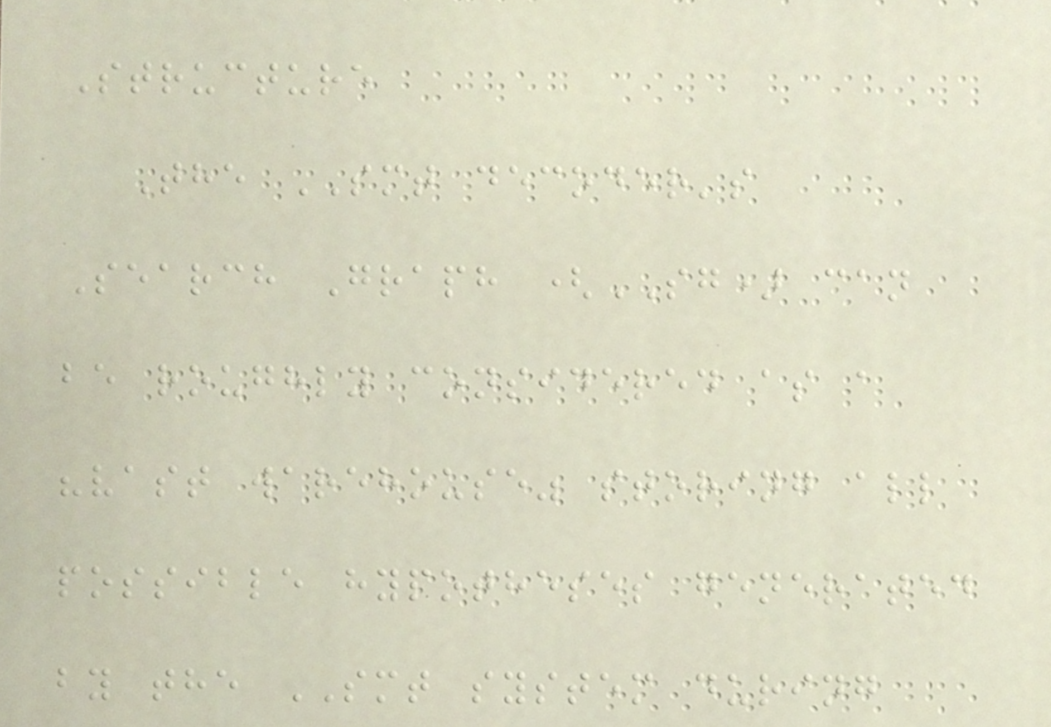Structure
The SMT decoder's
Search Graph (SG) can
be roughly considered as a
"vast warehouse" storing all
possible hypotheses generated
by the SMT system during
